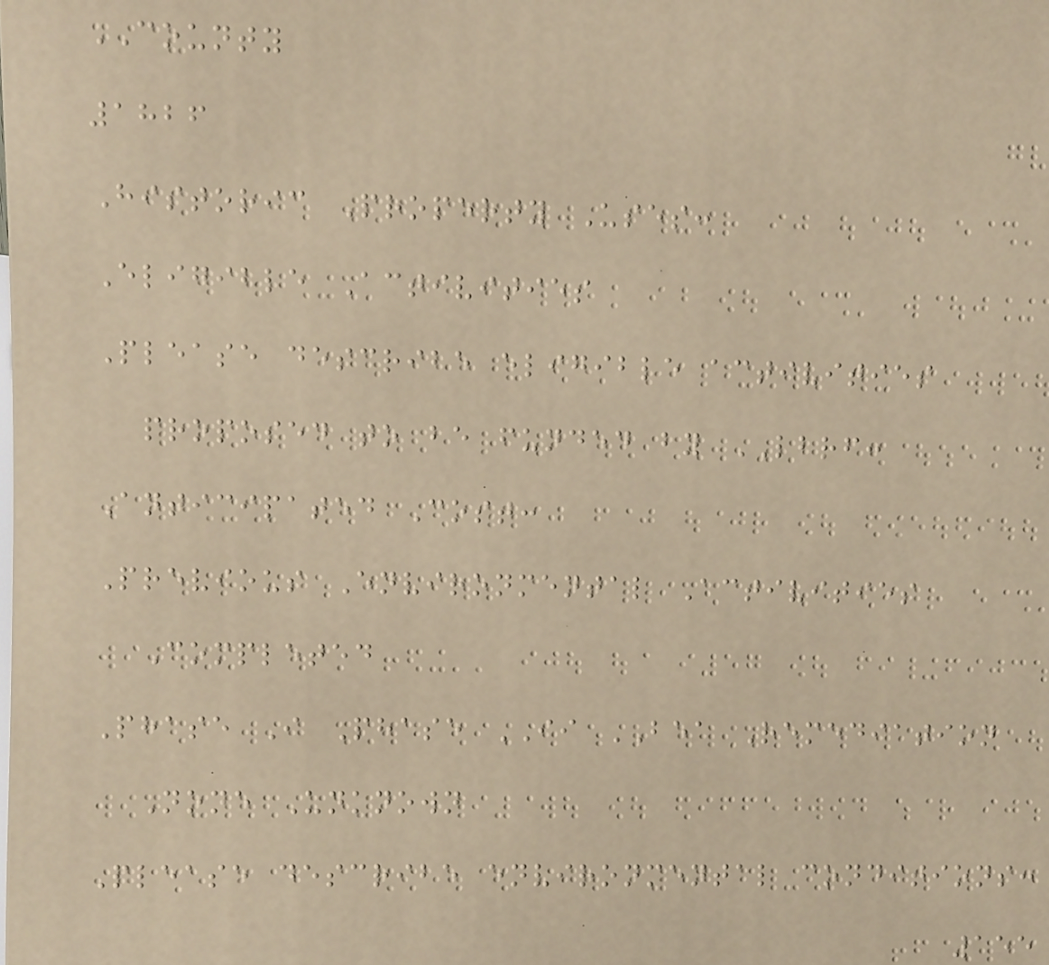COUNTY
1826
Historic Property Uses:
Eligible Activities
Please describe eligible activities
proposed to be funded by LBRF:
Anticipated Cost:
Previous Environmental Activities
Completed
Phase I Phase II BEA Remediation
None Unknown
Please describe environmental conditions:
155
